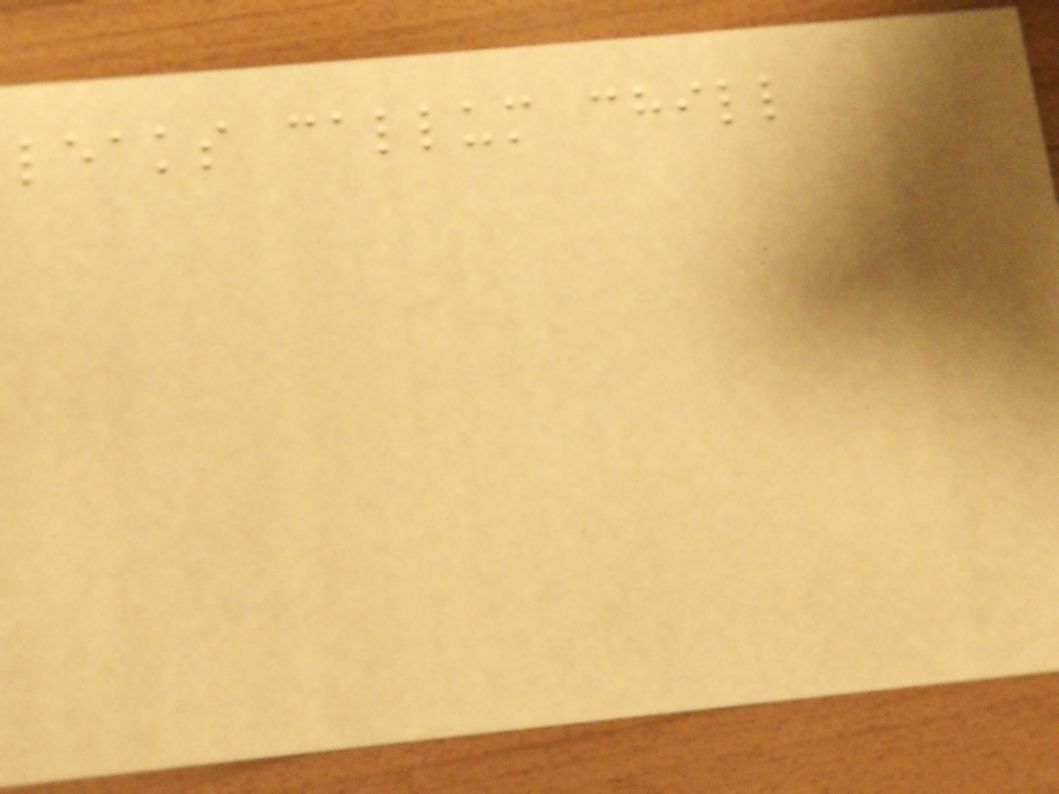leaks callum chill
